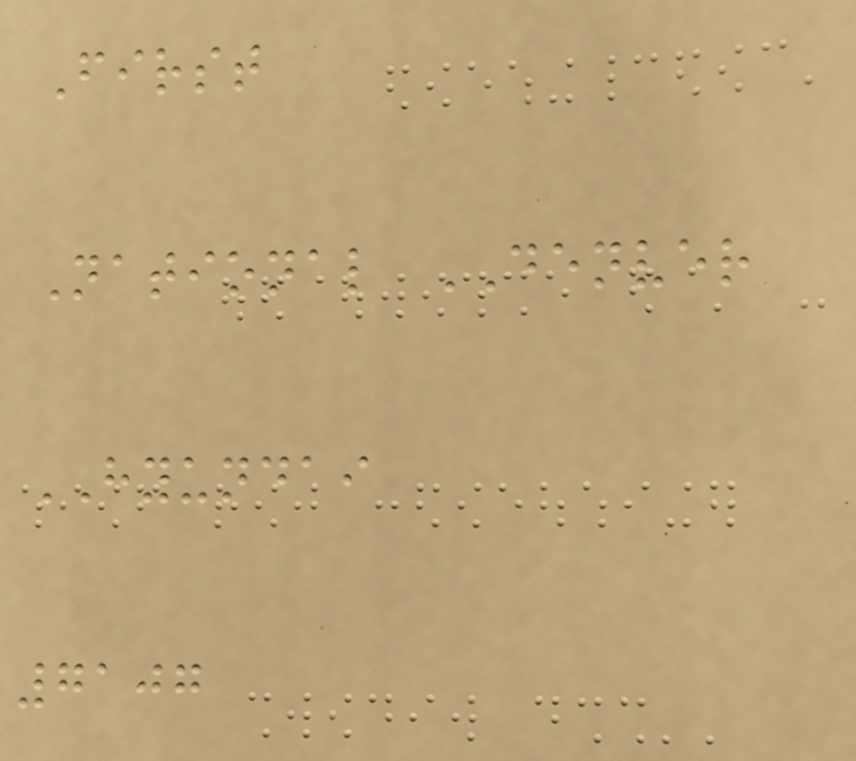First
National DENVER
HYUNDAI
7107
